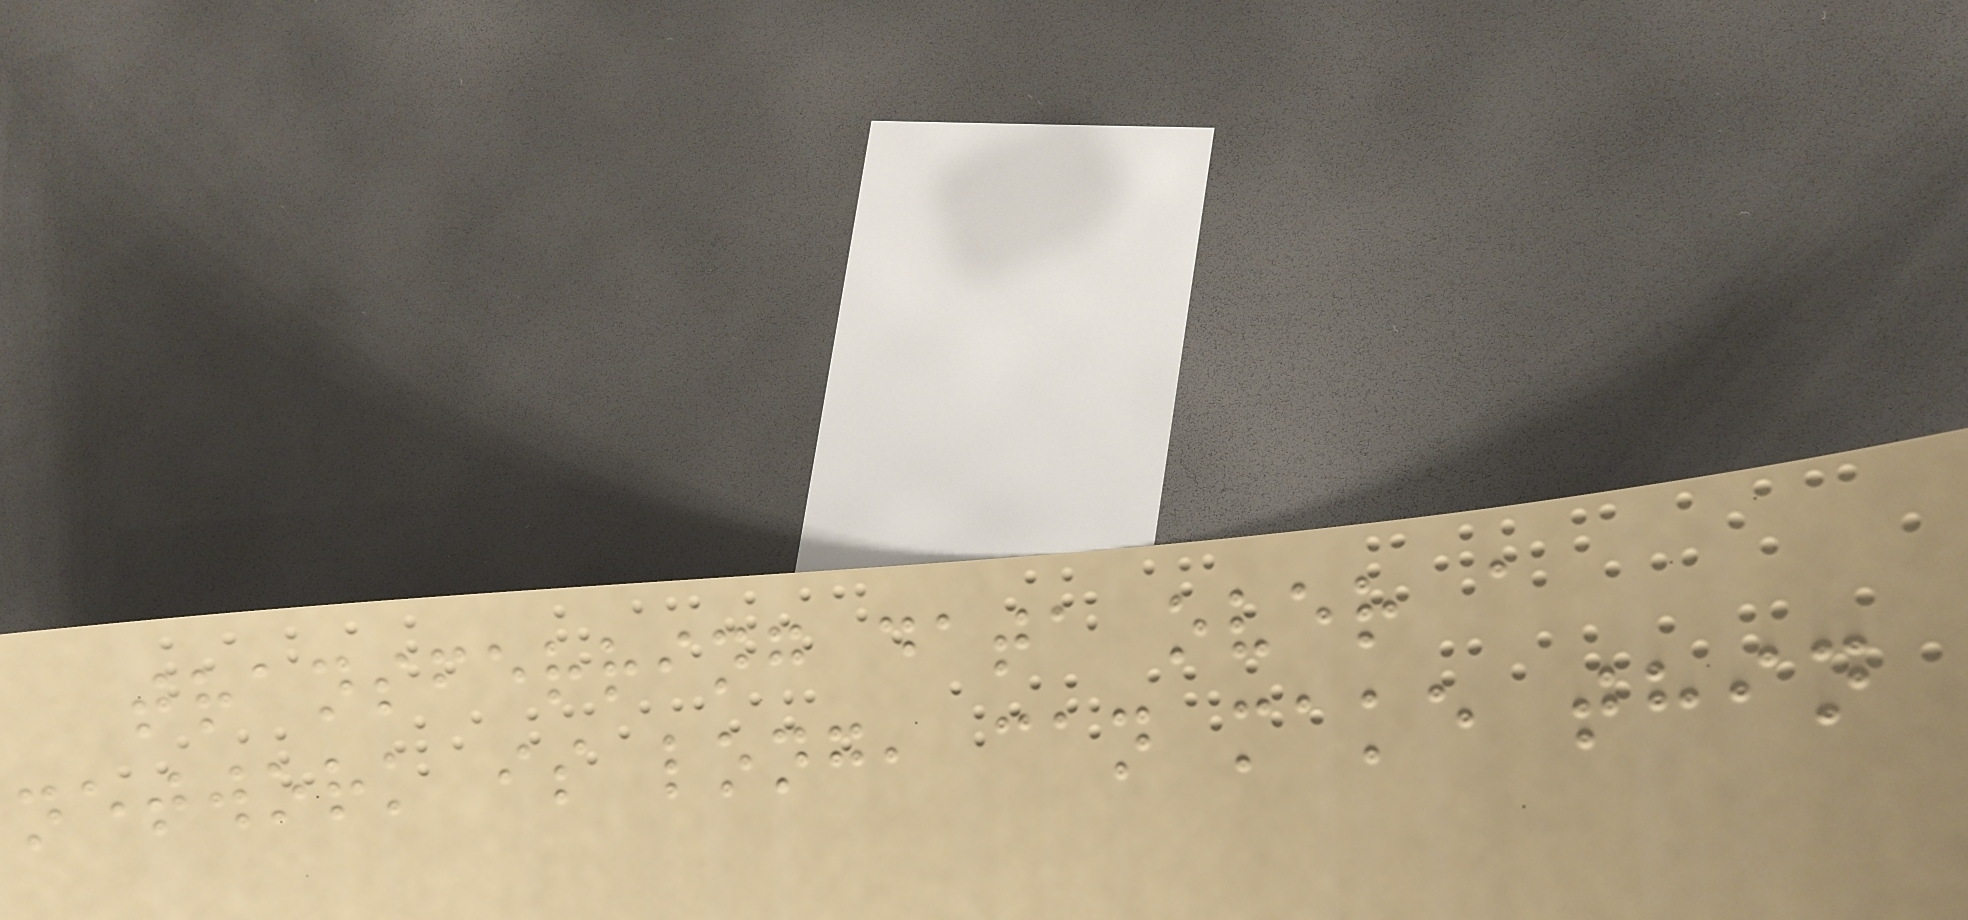transferring data over a
network is long, can make thin
